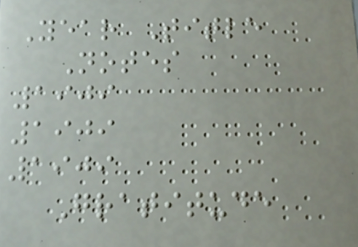Year Title
Notes
1909
1909
1909
Gratitude
